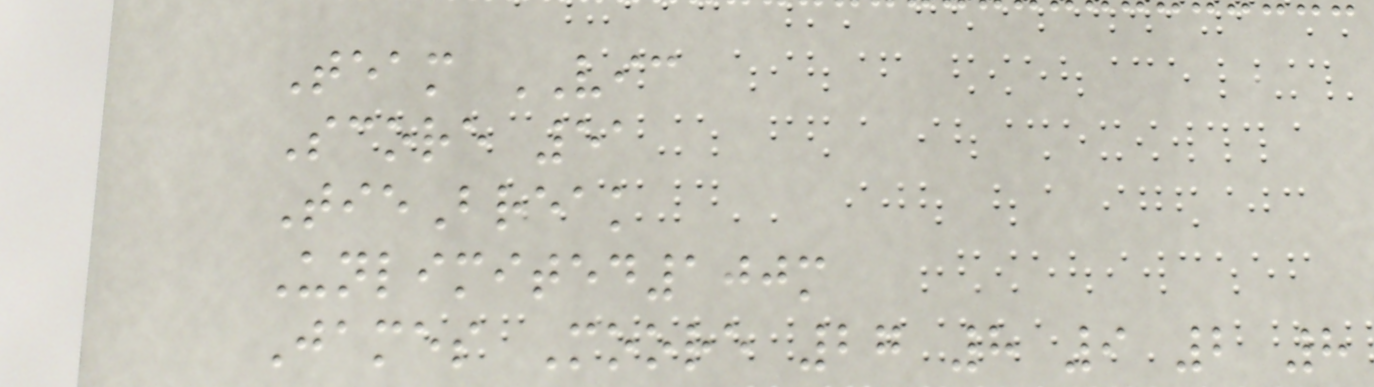Team VIC
Score 51
TieBreak
Unlimited100m
James Moore 27 8 9 2 8
